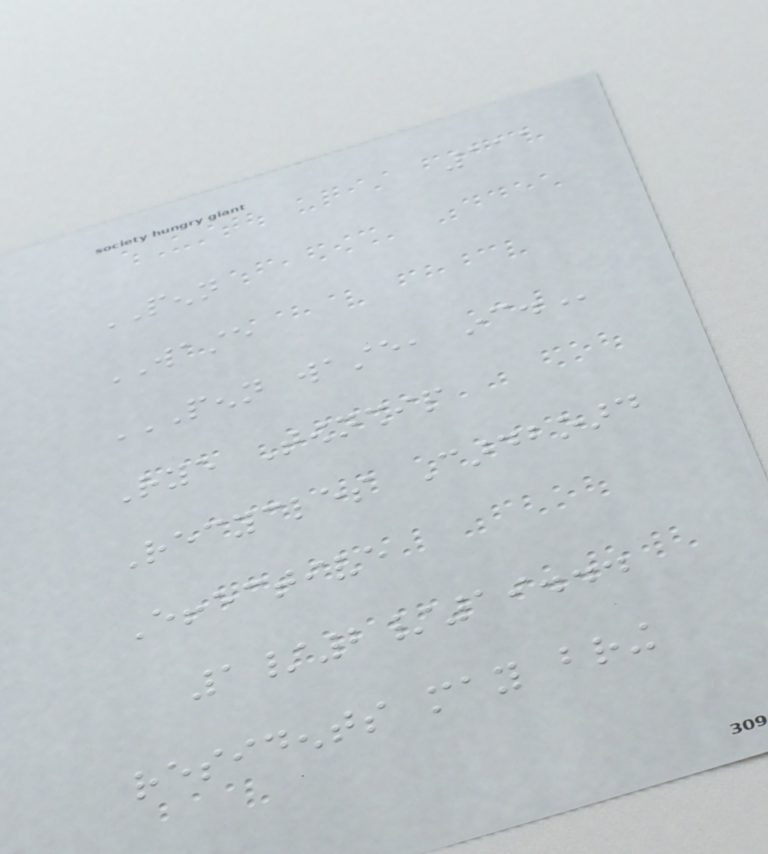111
PENN
WASTE
PENN WASTE, INC.
Rye Township
Recycles Cardboard
Effective
1/2/19...
residents may bring
